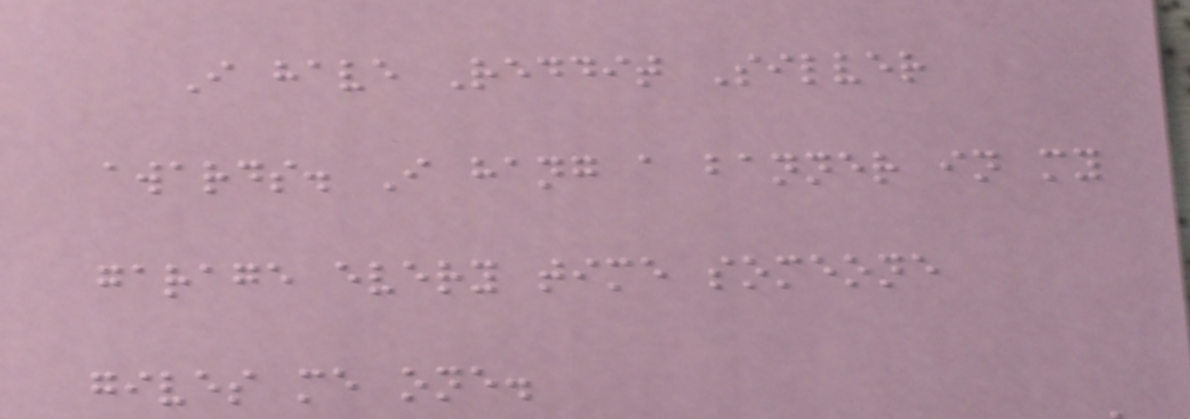I have Reddit Silver
awards. I hang a banner in my
garage every time someone
gives me one.
